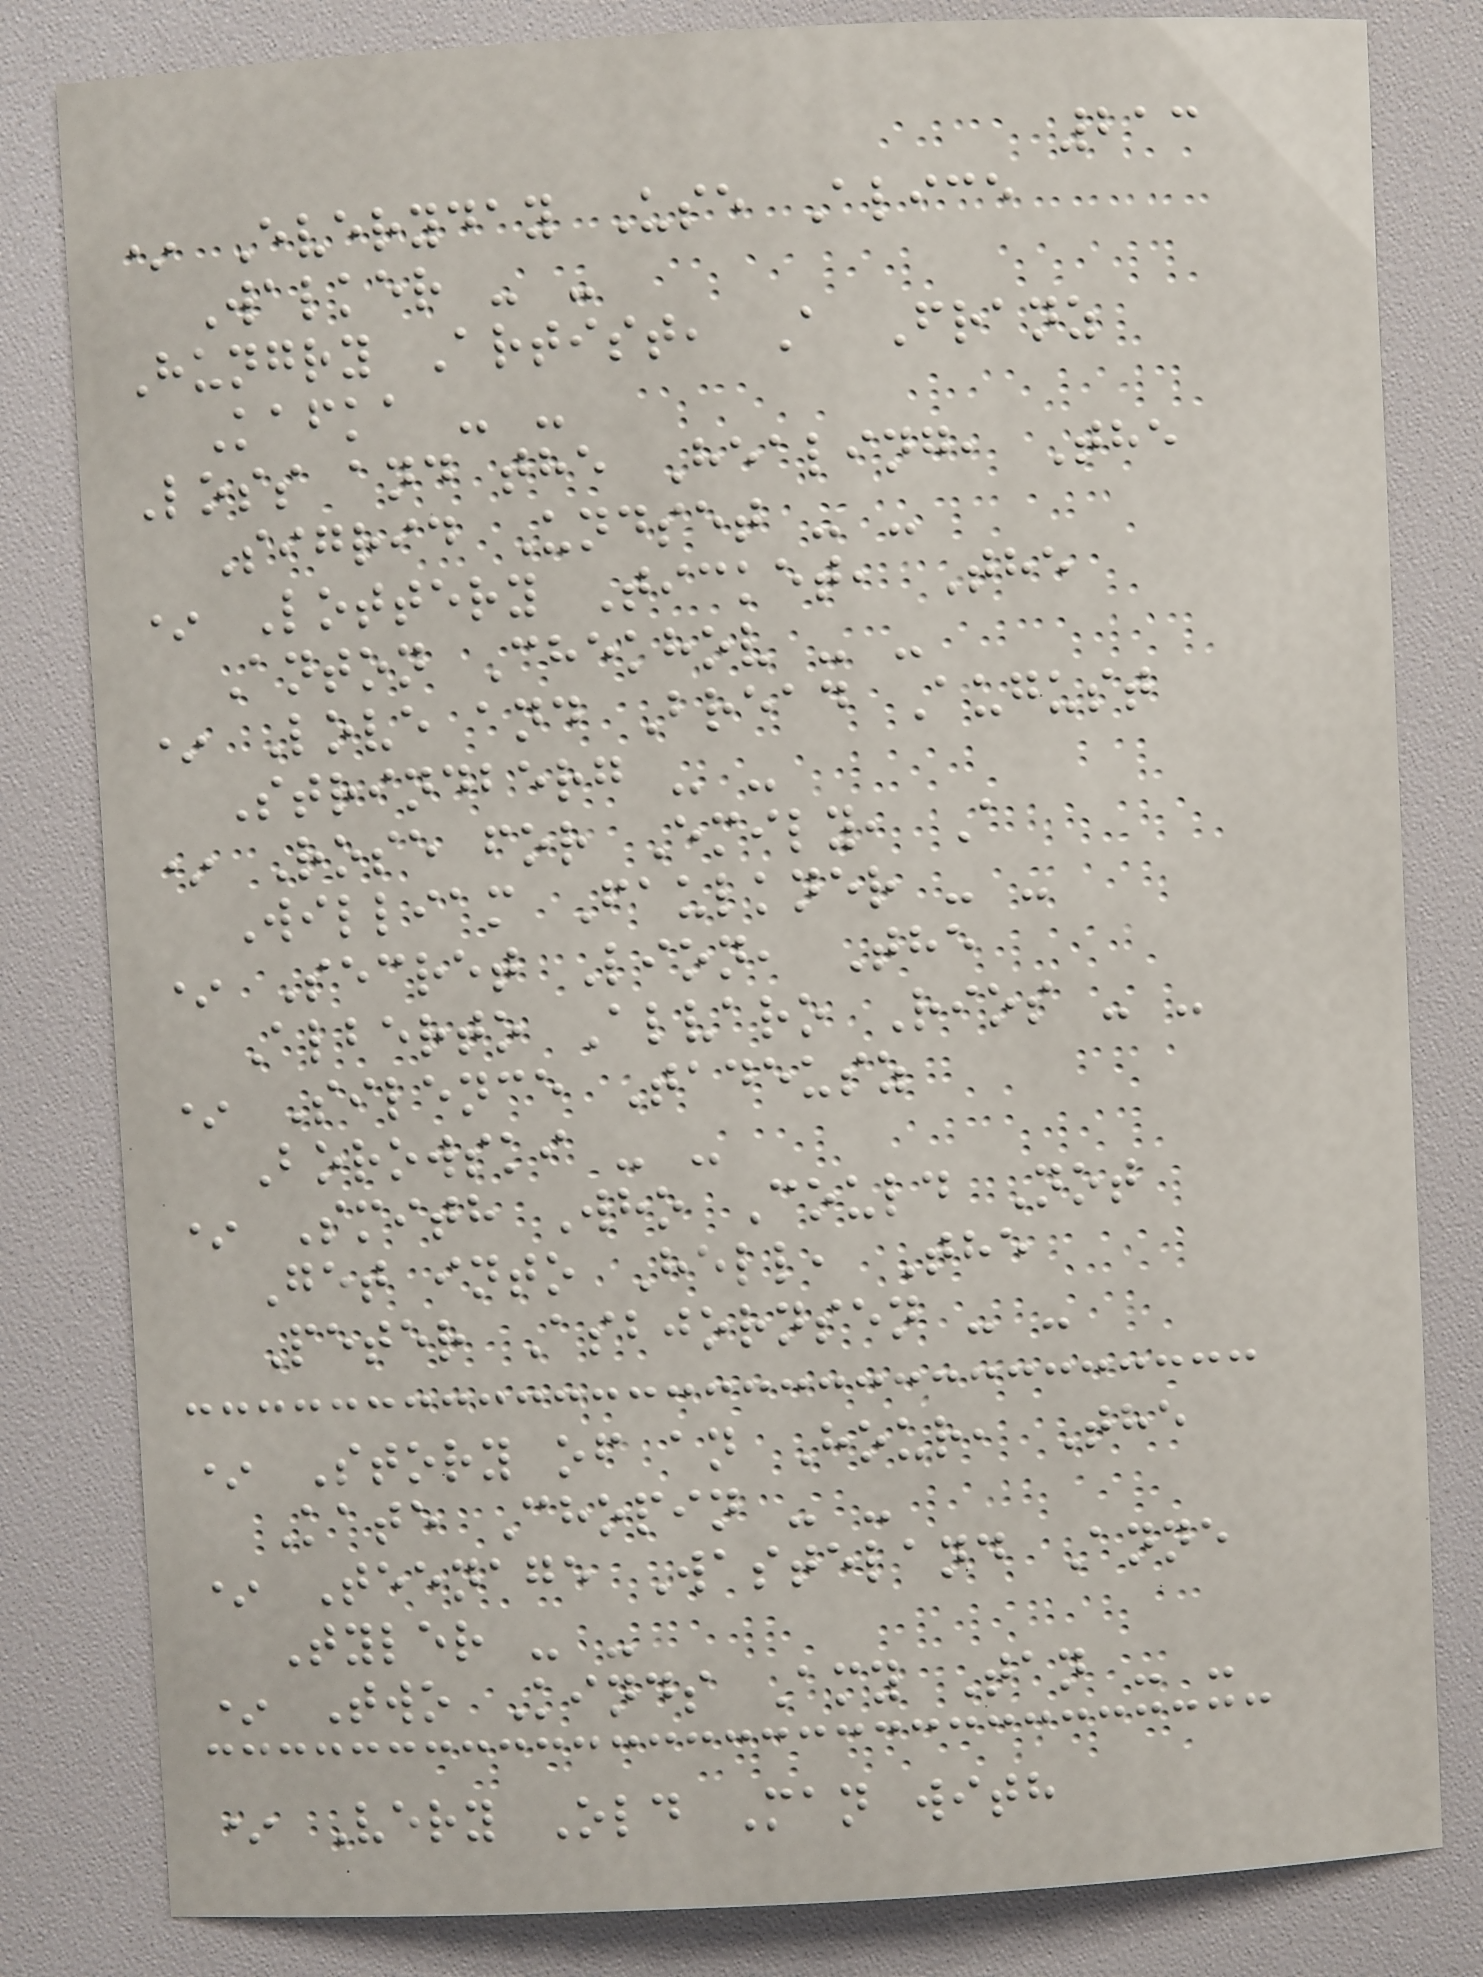213
* Everyday Use Alice
Walker - -
Hungry Artist, A Franz
Kafka - -
Loss and the Healing, The
Sigrid Undset - -
* Lottery Ticket, The
Anton Chekhov - -
* Love and Bread August
Strindberg - -
* Rose for Emily, A
William Faulkner - -
* Secret Lion, The
Alberto Alvaro Rios - -
* Silence Tadeusz
Borowski - -
* Smith Who Could Not
Get into Hell, The
Peter Asbjornsen - -
* Story of an Hour, The
Kate Chopin - -
* Teenage Wasteland Anne
Tyler - -
* Two Kinds Amy Tan - -
* Very Old Man with
